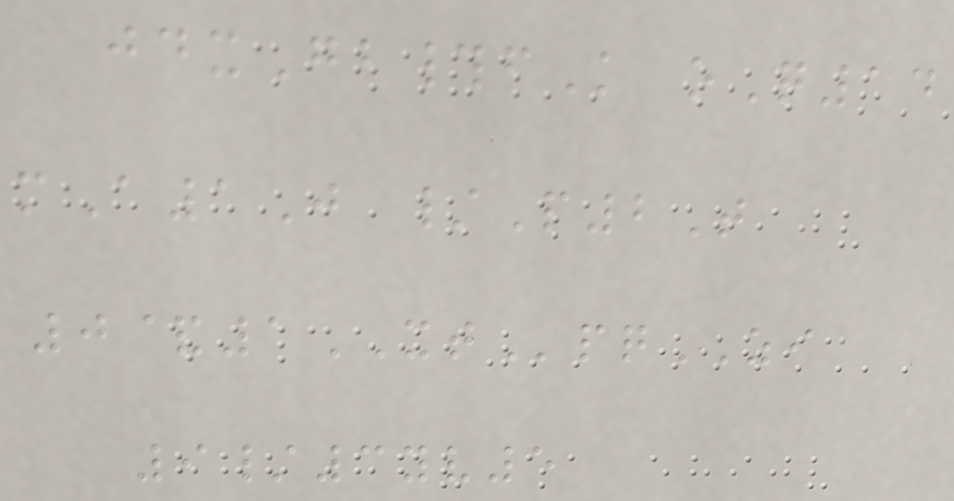jdxGb#fK oQ14
mA1J /P2T
0&1XTpqZI
9/3yv5
